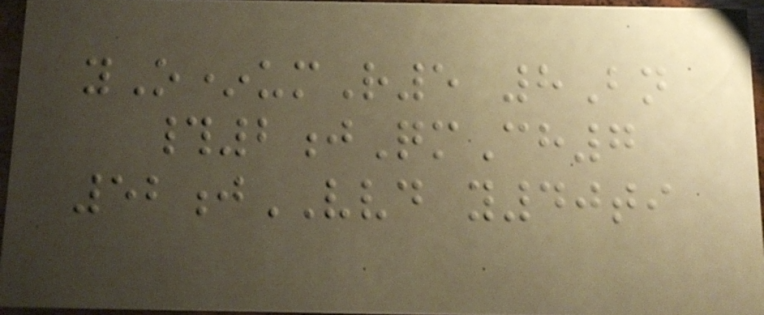yO*umR5 8Bn
#2jQmCh7
52jVVD y40ti
